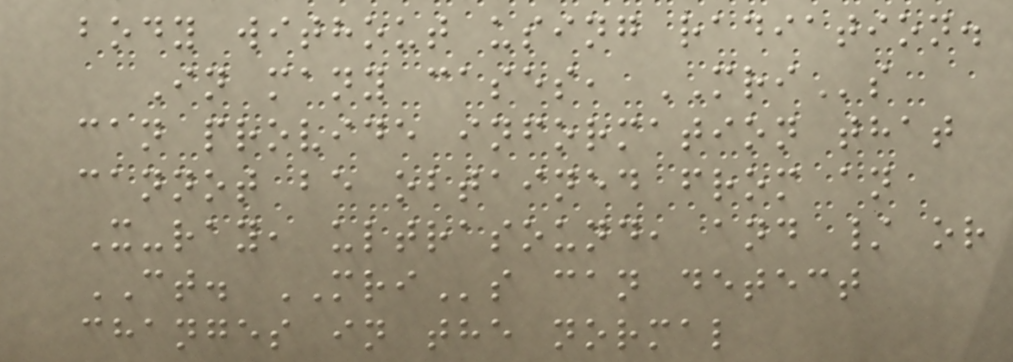body without using radiation.
In many cases, MRIs
can provide information that
cannot be obtained from an
X-ray, ultrasound, and / or
CT. MRIs can detect
changes in the normal
